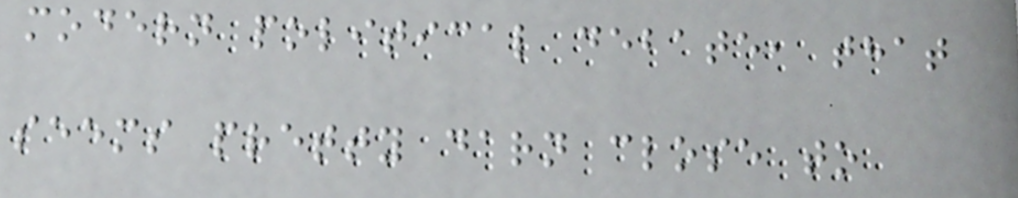modern political debate, that
seems pretty darn close to
